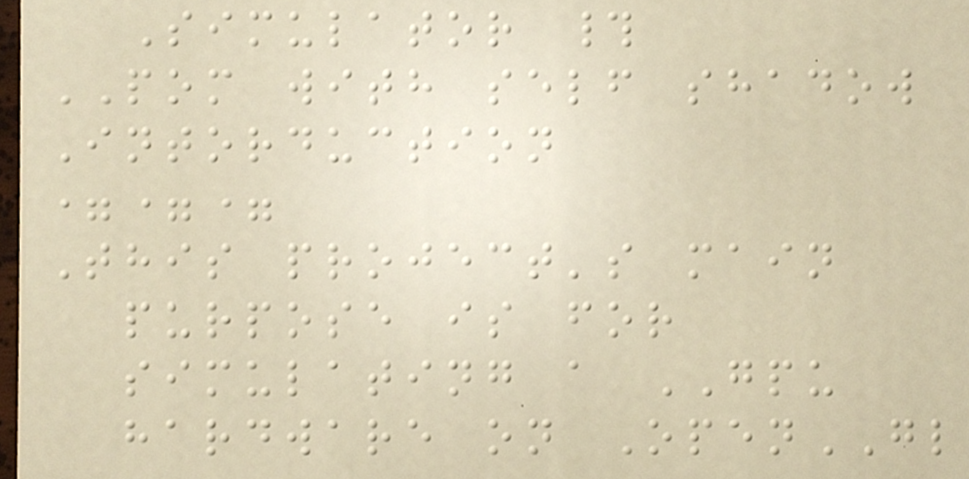Simulator #
POM with self shadow
Intorduction
===
This project's main
purpose is for
simulating a GPU
hardware on OpenGL
